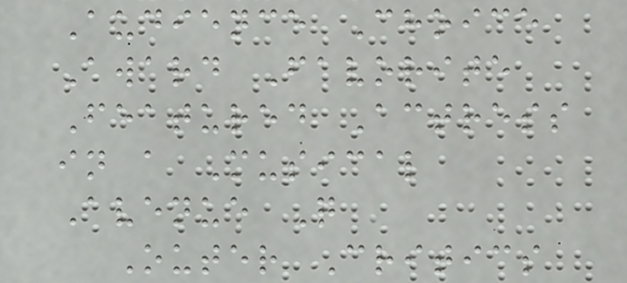Audience Choice
Award Favorite
Featured Actress
in a Musical
Avenue Q
Outer Critics
